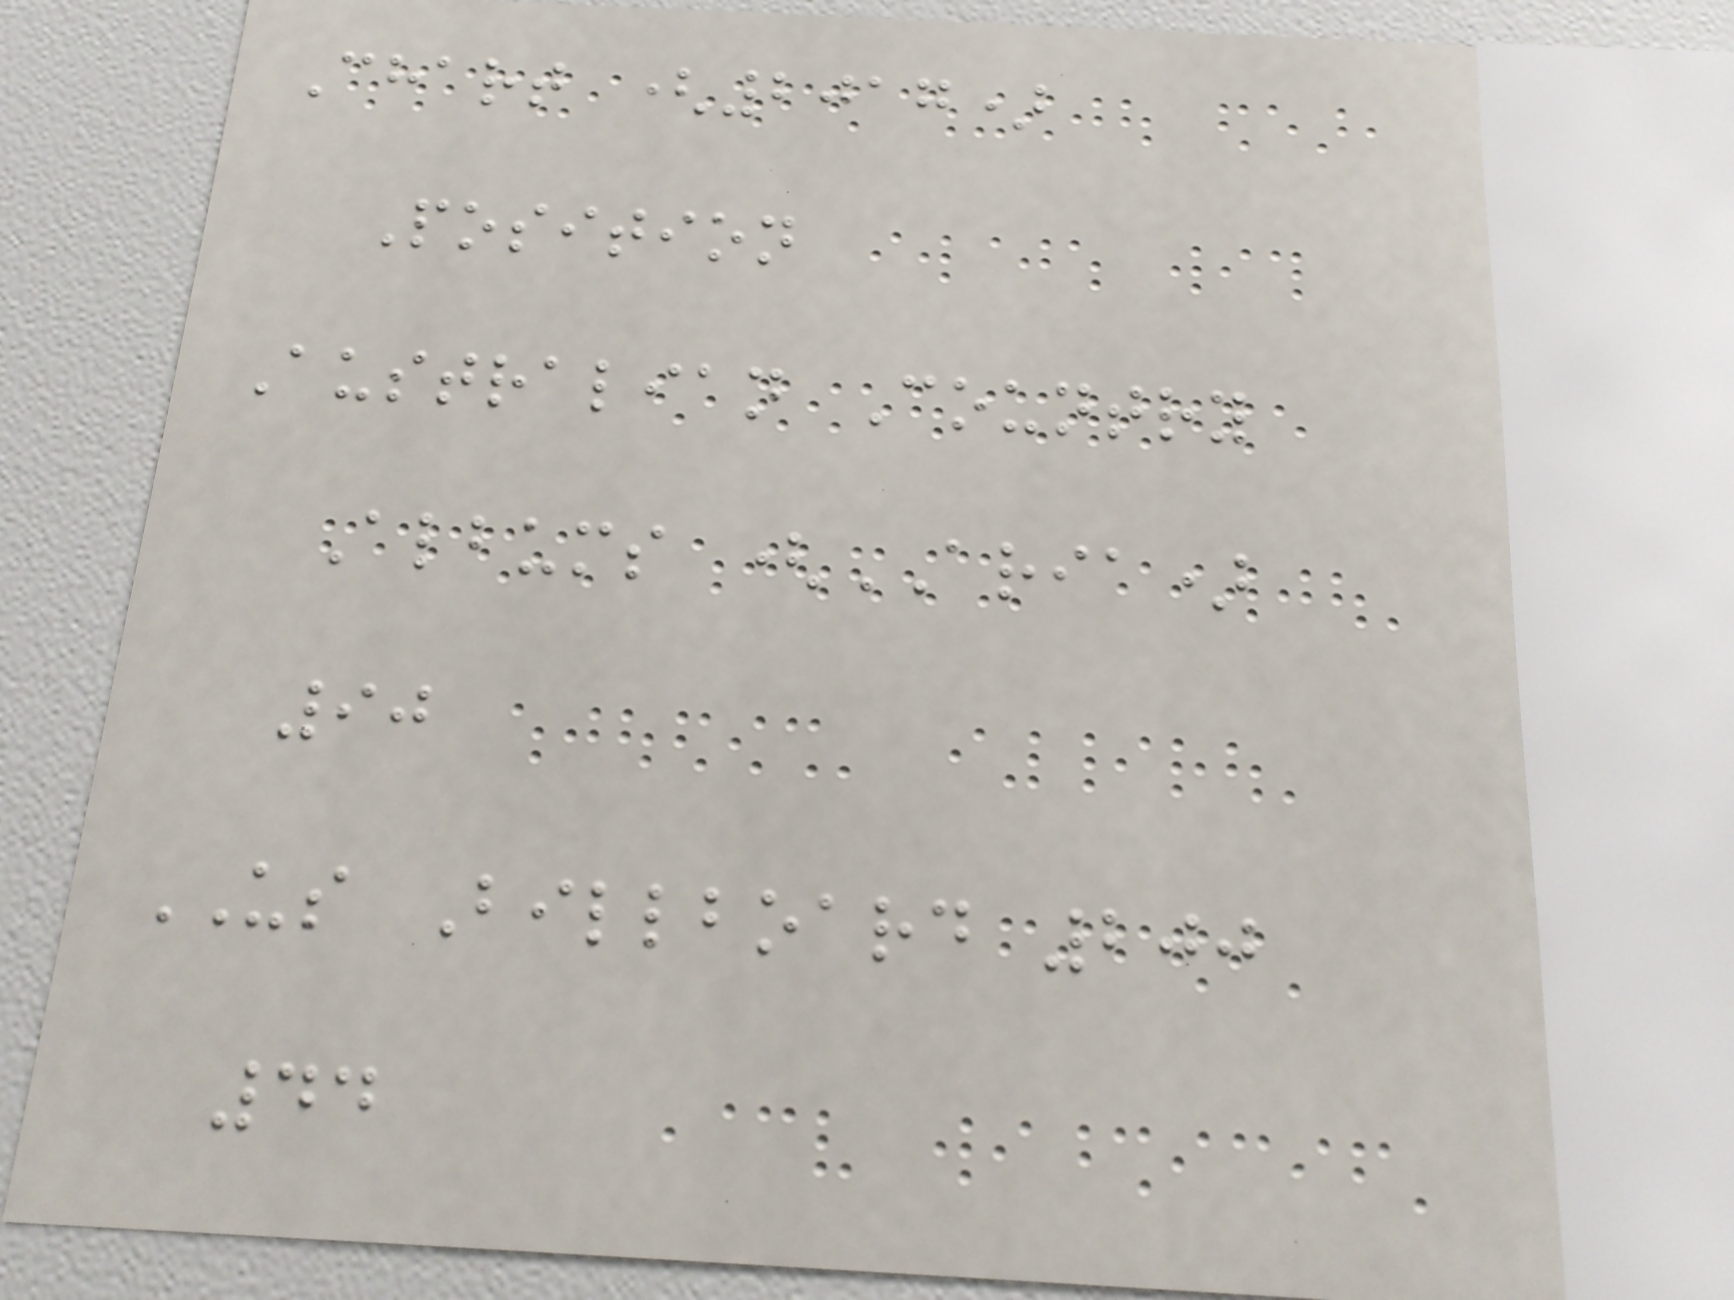Chart (2017)
Position
Australian Country
Albums (ARIA)
90
US Billboard 200
44
